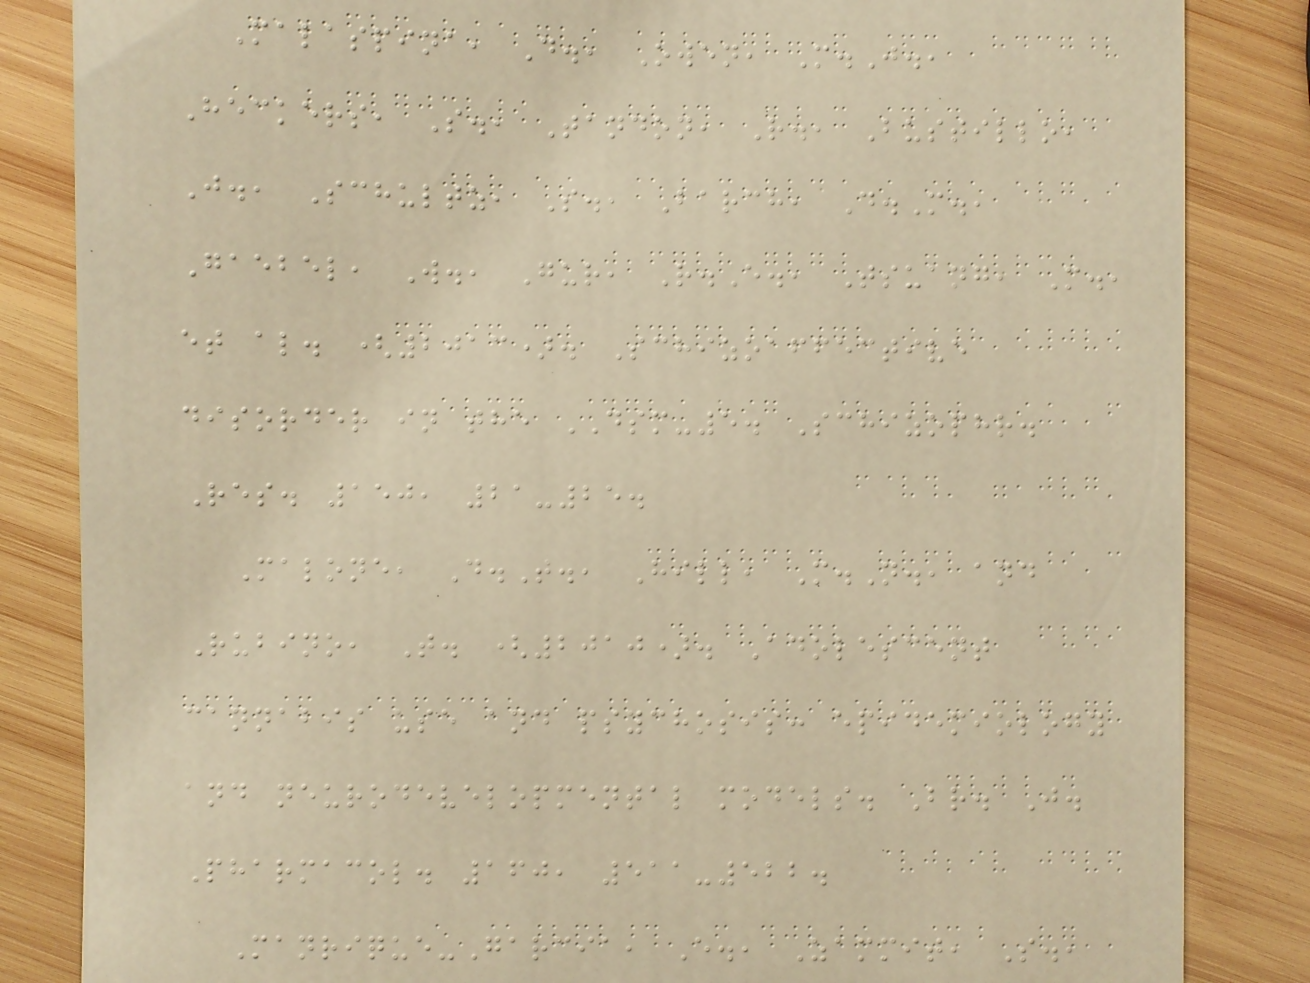Malaspina, D., Owen, M.J.,
Heckers, S., Tandon, R., Bustillo,
J., Schultz, S., Barch, D.M.,
Gaebel, W., Gur, R.E., Tsuang, M.,
et al. (2013). Schizoaffective
disorder in the DSM-5. Schizophr.
Res. 150, 21-25.
Malone, D.T., Hill, M.N., and
Rubino, T. (2010). Adolescent
cannabis use and psychosis: epidemiology
and neurodevelopmental models. Br. J.
Pharmacol. 160, 511-522.
Manrique-Garcia, E., Zammit, S.,
